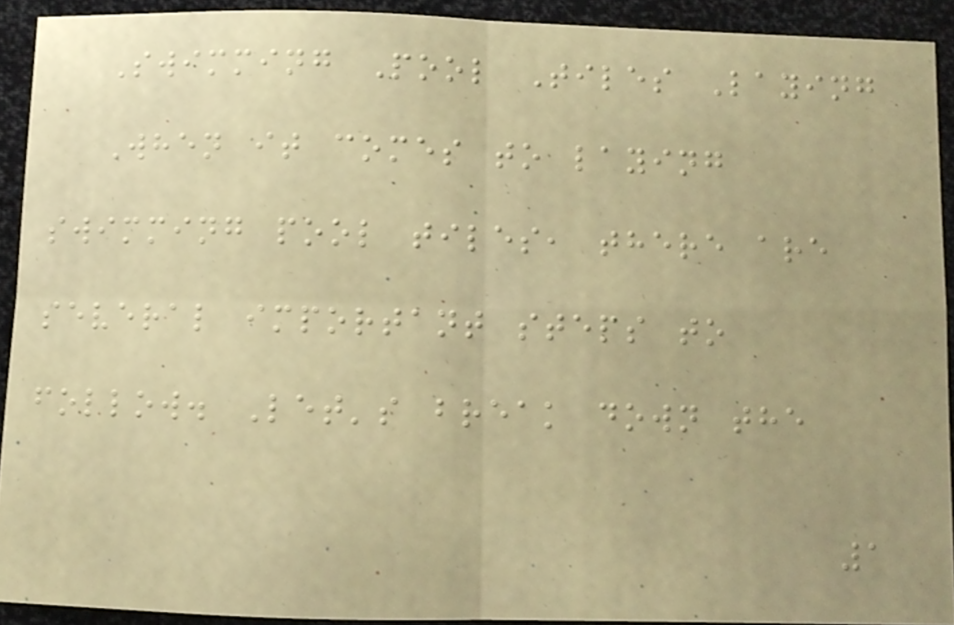Swimming Pool Tiles Laying
When it comes to laying
swimming pool tiles, there are
several important steps to
follow. Let's break down the
1
